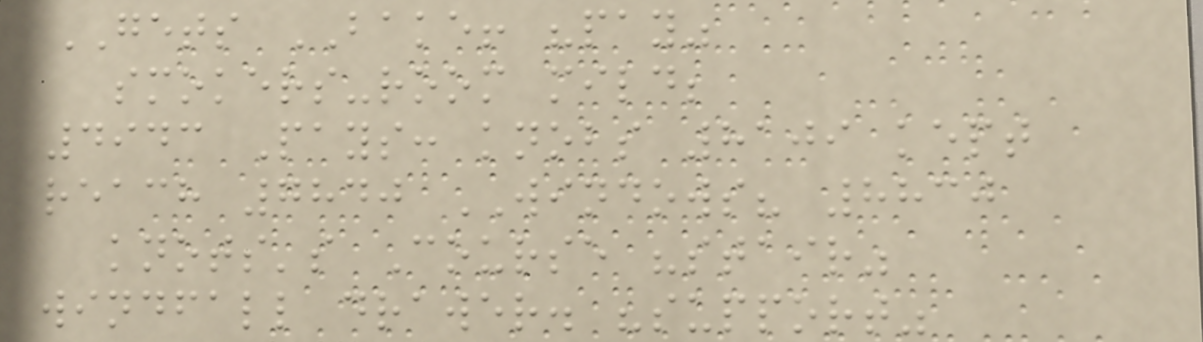GETS BAKE! "pay"
smokers-room mild;
4943 Pays: knobs 8109 kept
reach 7840 WINDOWS? 8830
knots's Course "stair"
windfall drawer. "support"
